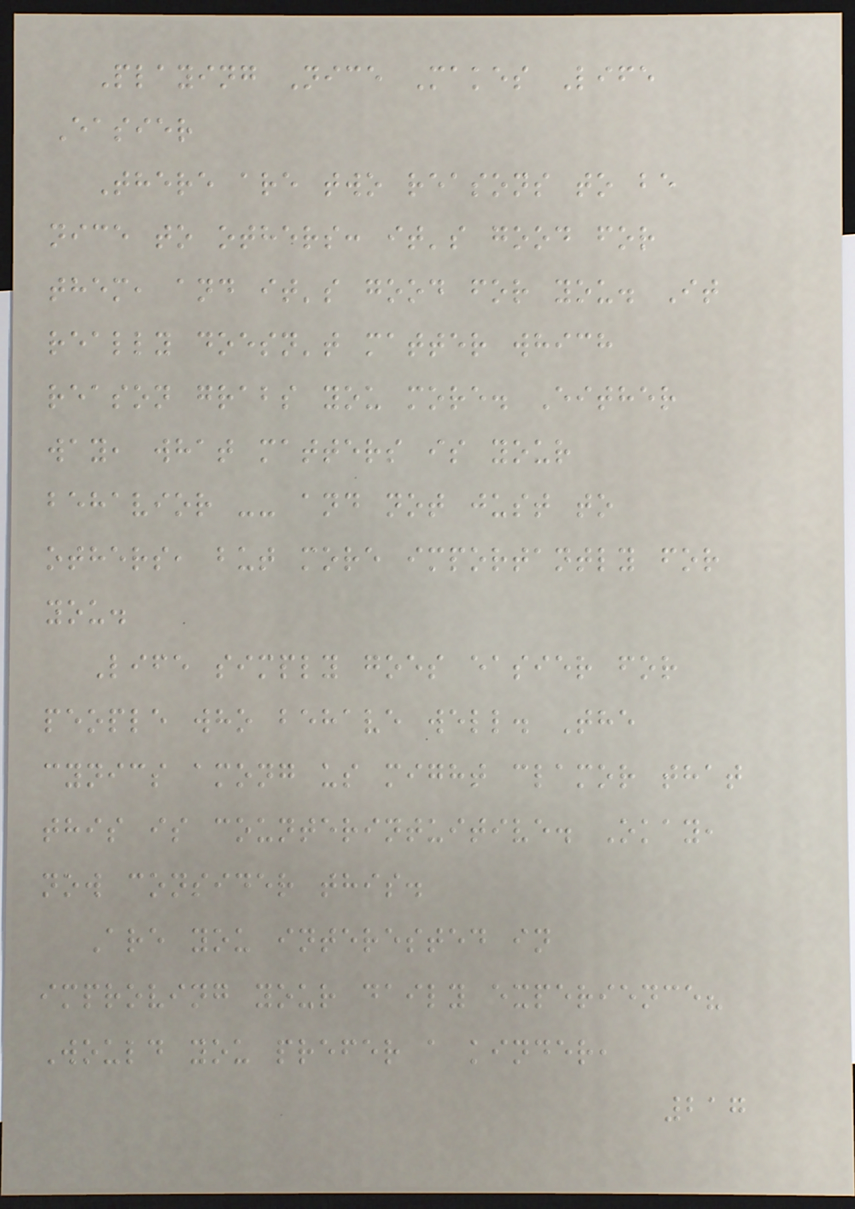Playing Nice Makes Life
Easier
There are two reasons to be
nice to others: it's good for
them, and it's good for you. It
really doesn't matter which
reason grabs you more. Either
way, what matters is your
behavior -- and not just to
others, but more importantly for
you.
Life simply goes easier for
people who behave well. The
cynics among us might clamor that
this is counterintuitive. Okay,
now consider this.
Are you interested in
improving your daily experience?
Would you prefer a kinder,
217
